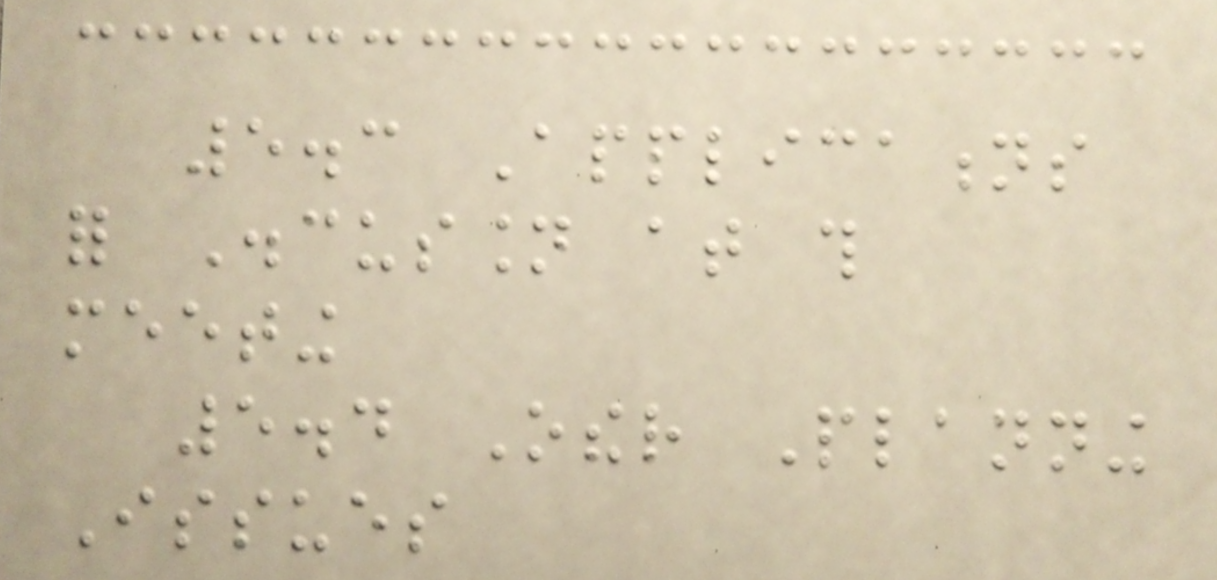5.3 Applications
for Discussion at this
meeting
5.4 Other Planning
Issues
